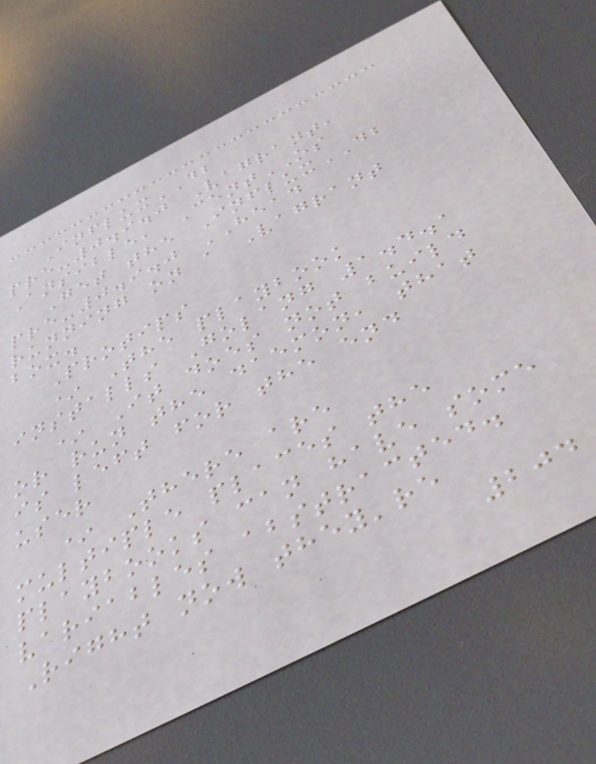InfluxDB
pre-0.9.0 Vagrant,
Ansible, CentOS
Get the InfluxDB
pre-0.9.0 HEAD
running on a Vagrant
box.
Protips
* The playbook
installs Golang 1.4.1
* It does not build
or run the daemon, that
is left for the end
user
* There are
multiple places the
playbooks can have some
variables abstracted.
Right now they're
204
